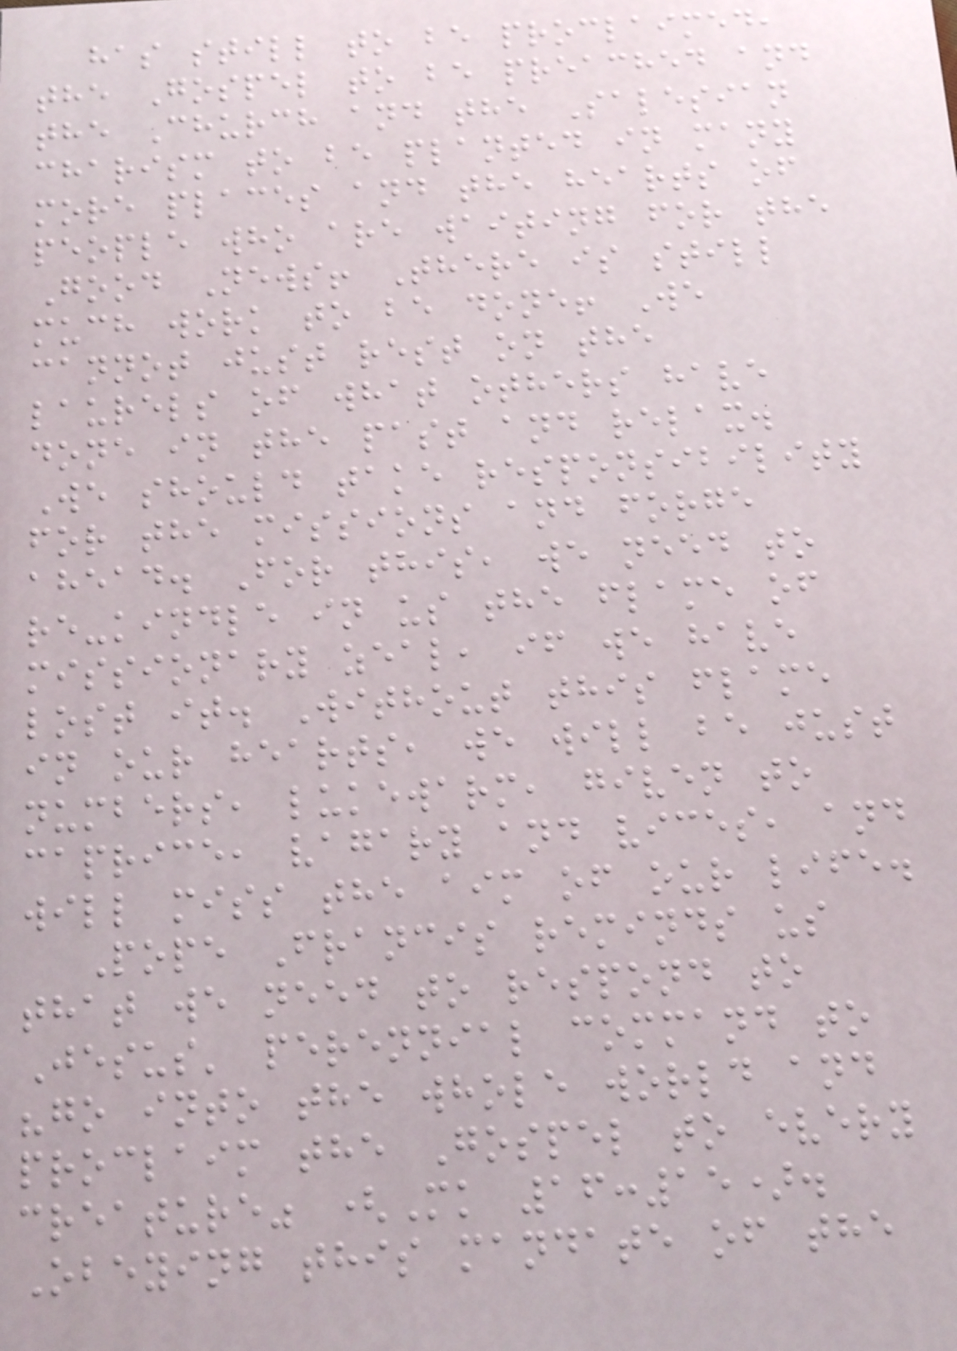has still to be proclaimed,
the Gospel to be preached and
the Church and the Salesian
charism to be planted in many
more places and the hearts of
people who are waiting for the
Good News! There is still
much work to be done! We
cannot just rest on the
laurels of what others have
done in the past and relax.
We should take responsibility
for the missions and forge
ahead. For this, we need to
re-kindle in us the flame of
missionary zeal, if we have
lost it. Without this flame
in our hearts, we will be just
numbers, lukewarm, given to
caprice, vagary and vices, and
will miss the aim of our life.
Pope Francis reminds us
that we need to respond to
Jesus' perennial command to
"go into the whole world and
proclaim the Gospel to every
creature" (Mk 16:15).
Obeying this mandate of the
